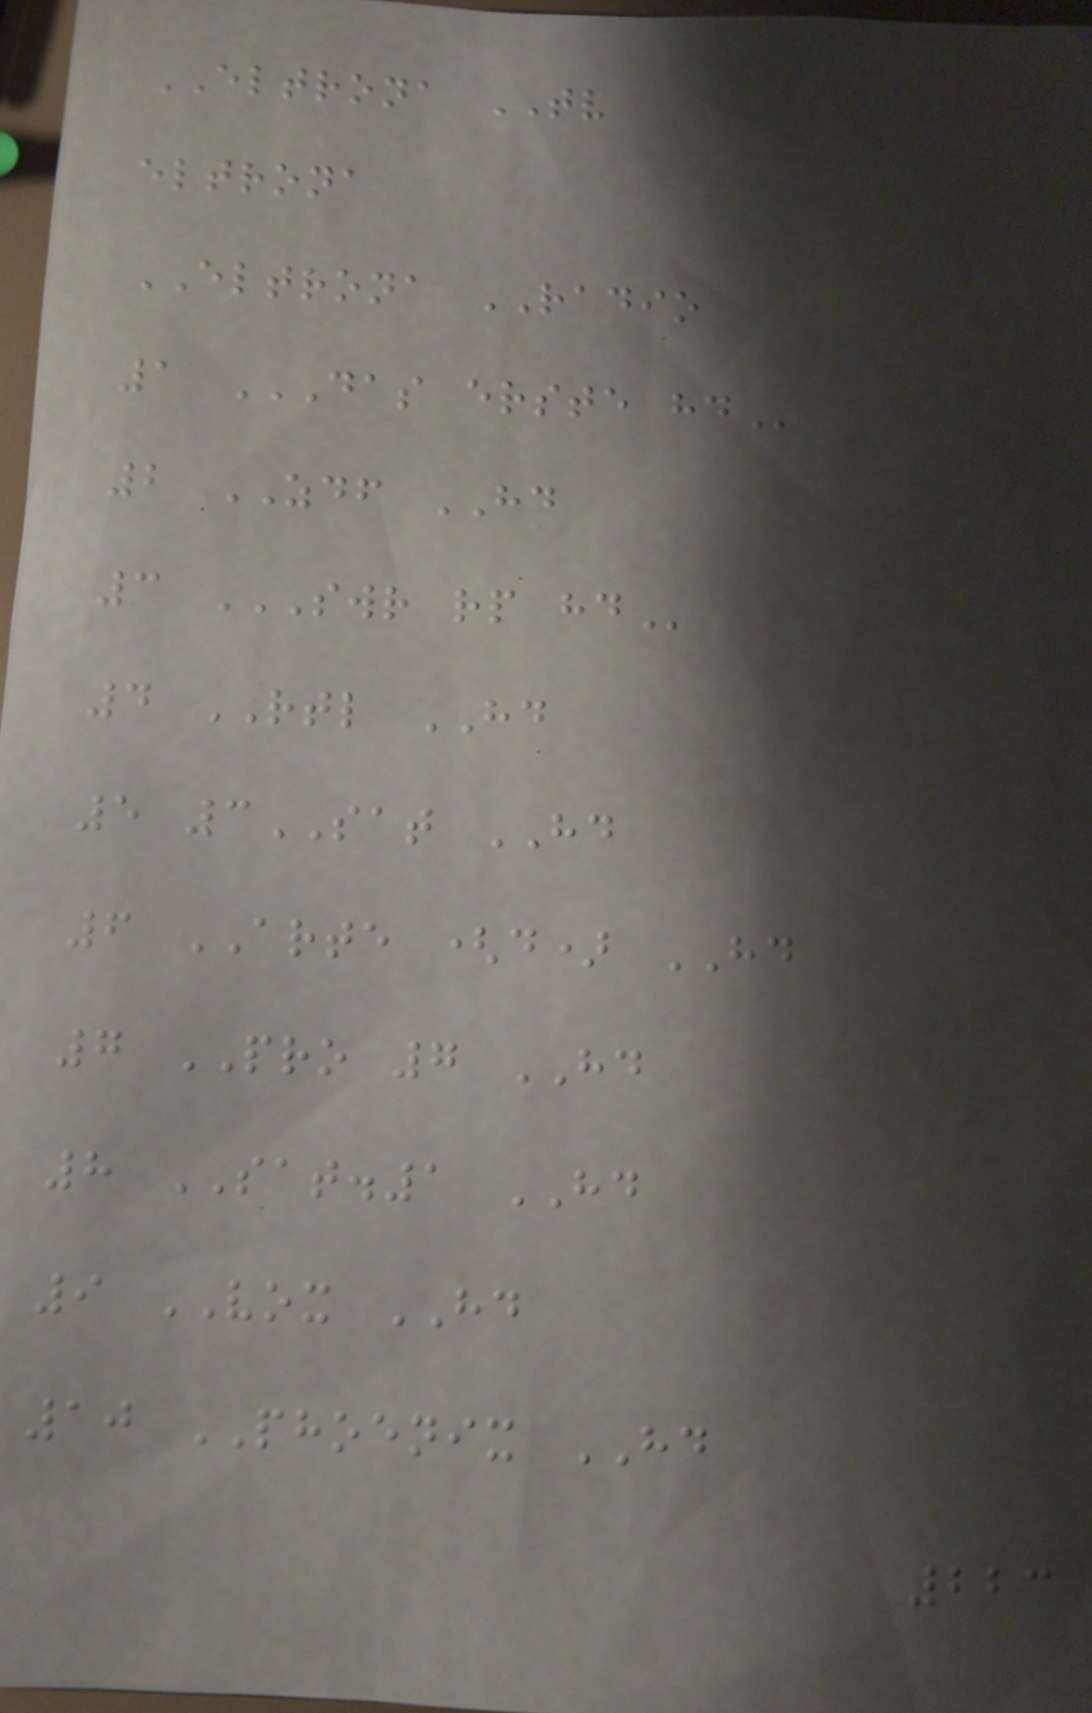ELTRONA TV
eltrona
ELTRONA RADIO
1 DAS ERSTE HD
2 ZDF HD
3 SWR RP HD
4 RTL HD
5 3SAT HD
6 ARTE (d) HD
7 PRO 7 HD
8 SAT.1 HD
9 VOX HD
10 PHOENIX HD
223
